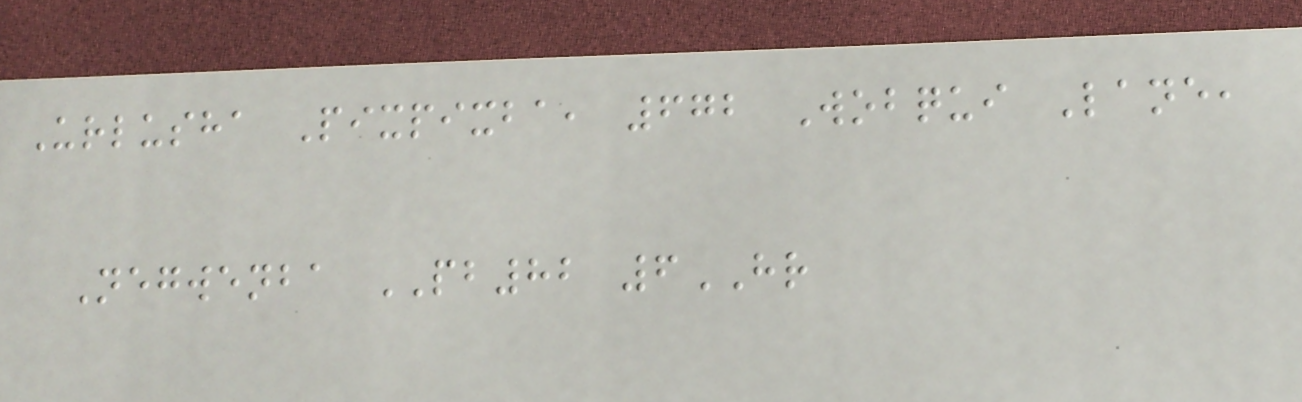Urlusha Pixpixba, 672 Wobqui Lane,
Negwenba PB82 6HR
